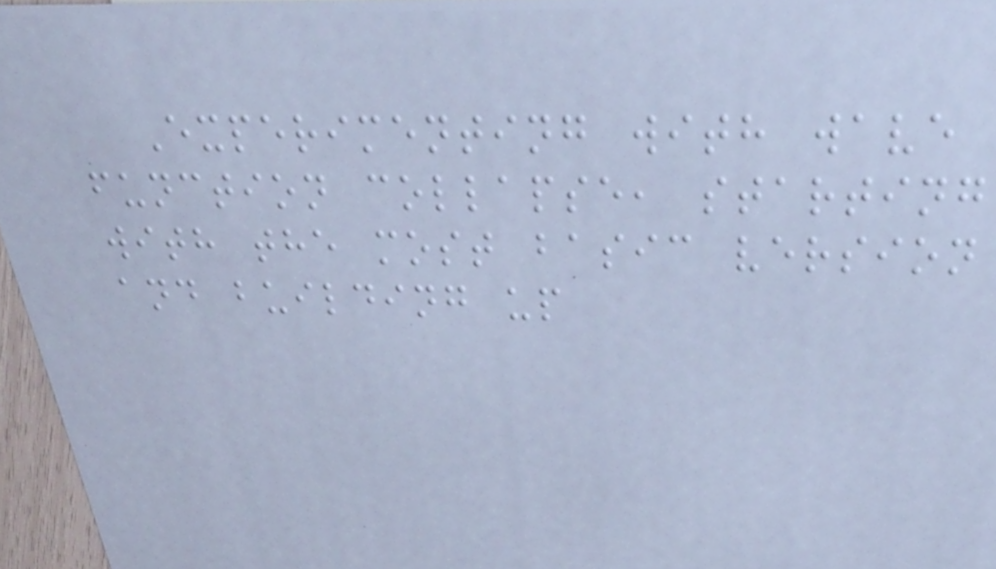Experimenting with wave
function collapse, starting
with the most basic version
and building up
